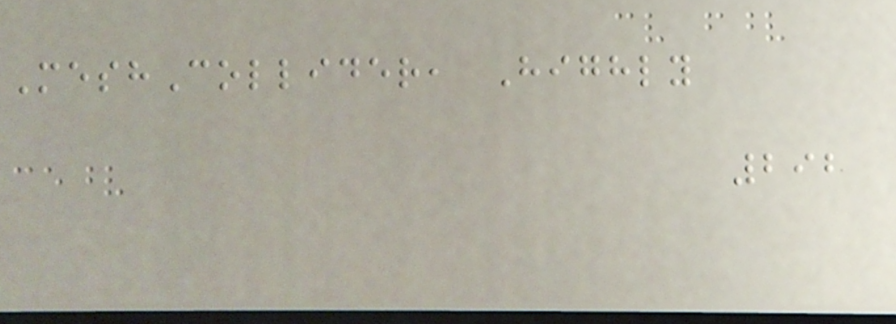MeshCollider, Highly
292
